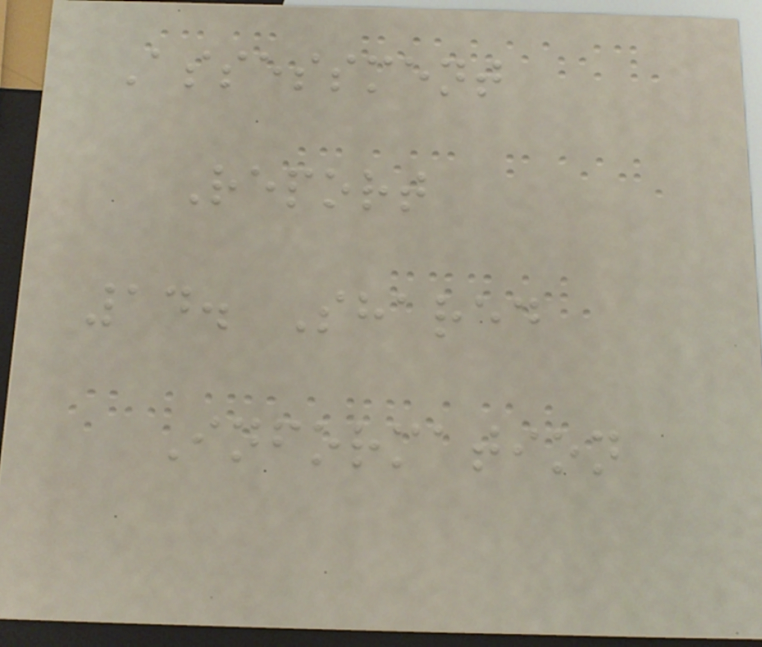Assessment
Report
14. Shared
Information
